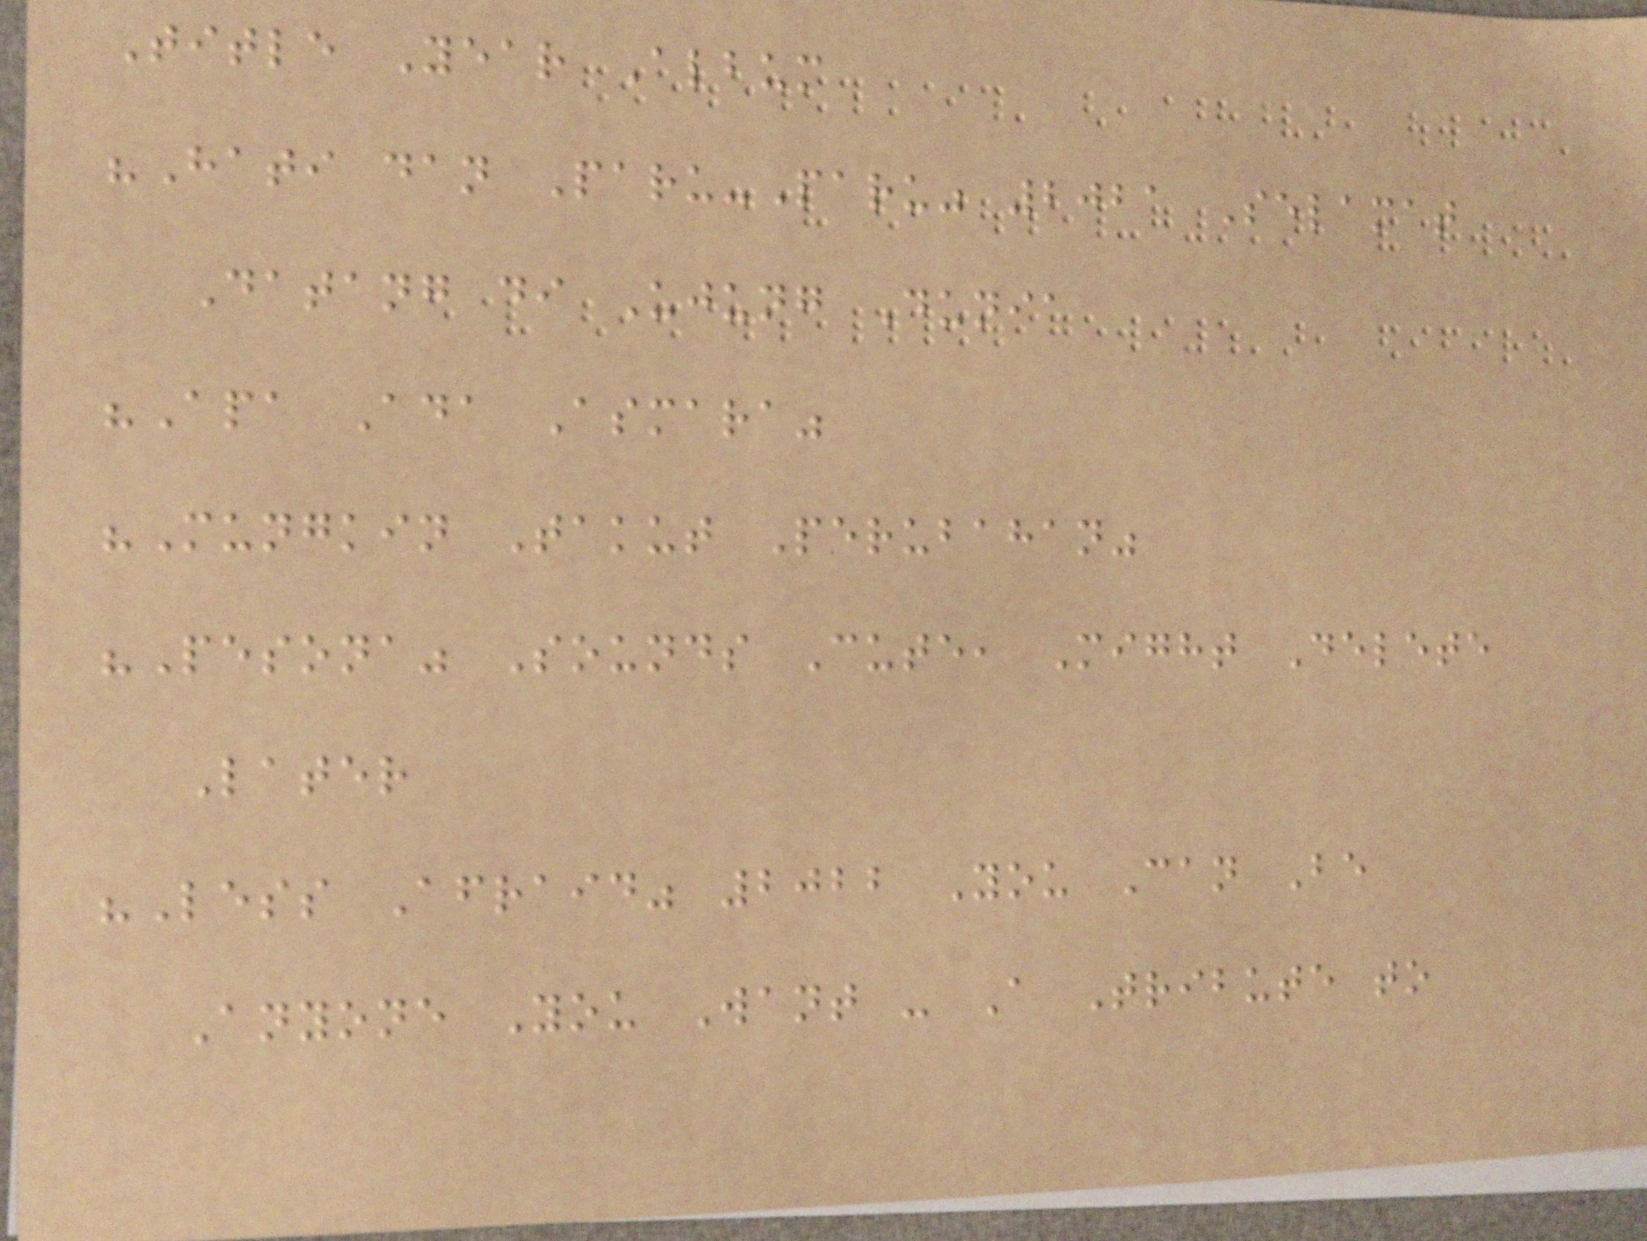Title Year Album
"Hati dan Paru-Paru" 2021 Selamat
Datang di Ujung Dunia
"Apa Ada Asmara"
"Mungkin Takut Perubahan"
"Pesona" Sounds Cute, Might Delete
Later
"Less Afraid" 2022 You Can Be
Anyone You Want - A Tribute to
